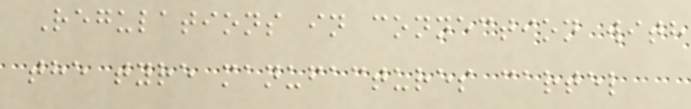Regulations in connection with
the tyre manufactures cartel
